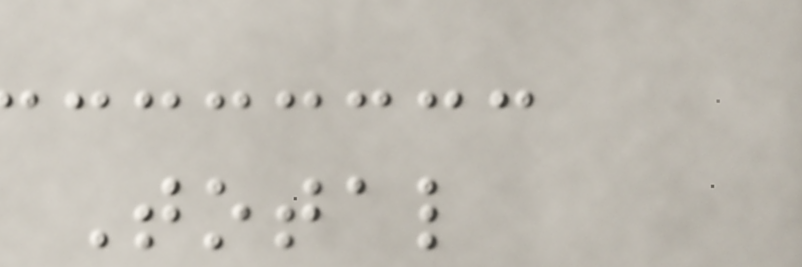Total
